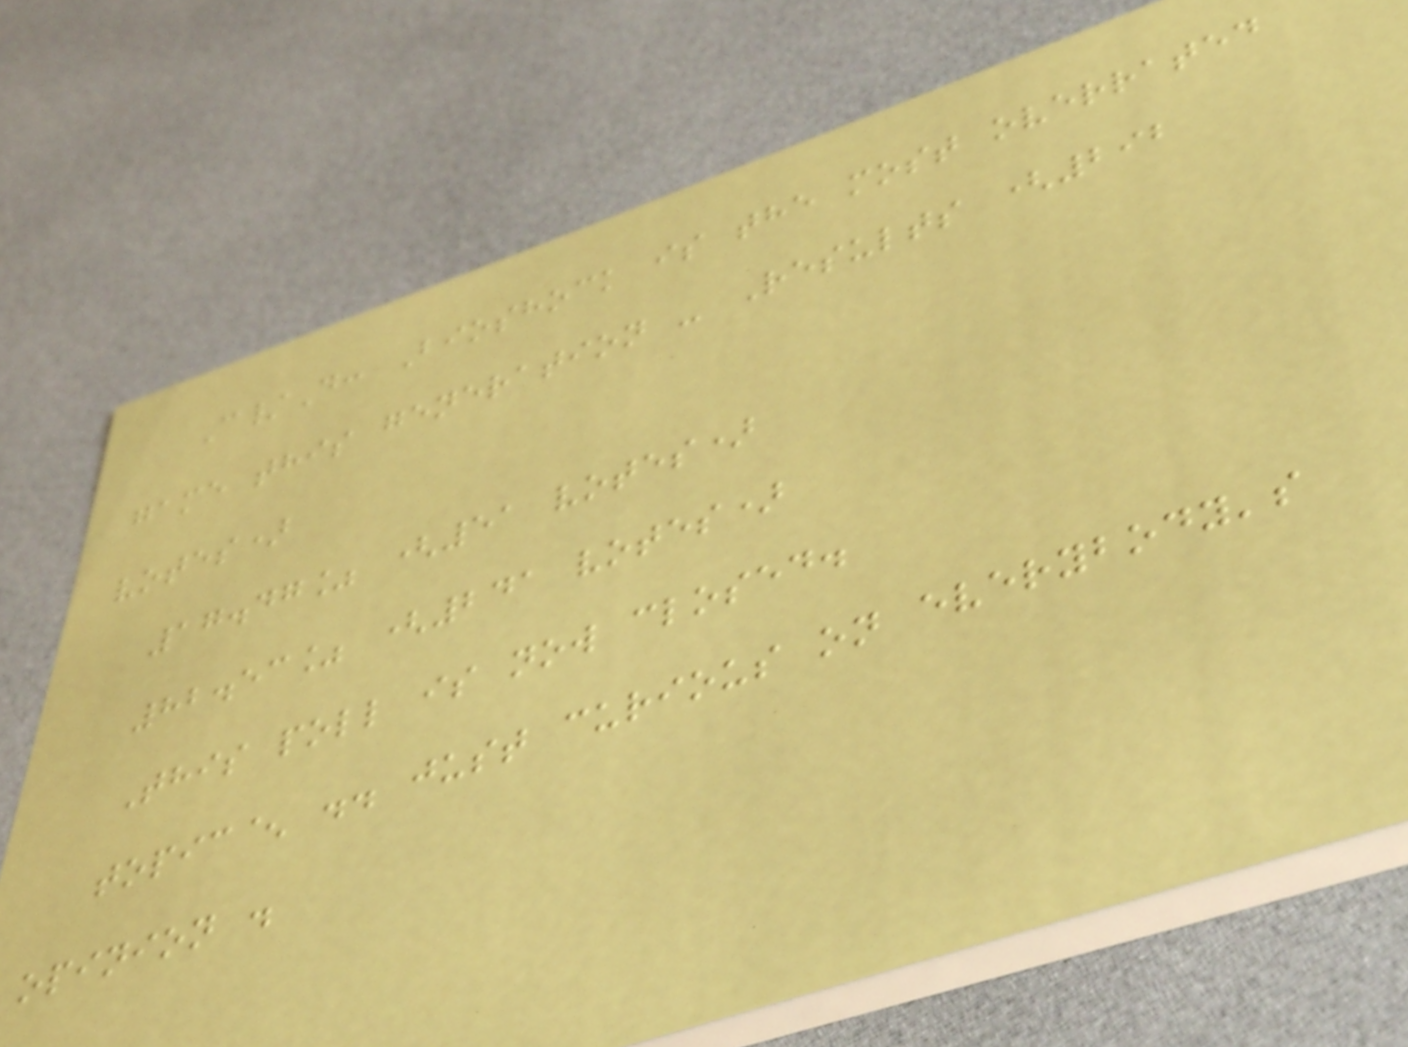C/D: Bioshock is the most overrated
game this generation - Results (292
votes)
17.47% (51 votes)
82.53% (241 votes)
This poll is now closed.
topic^ .. just curious on everybody's
opinion .
